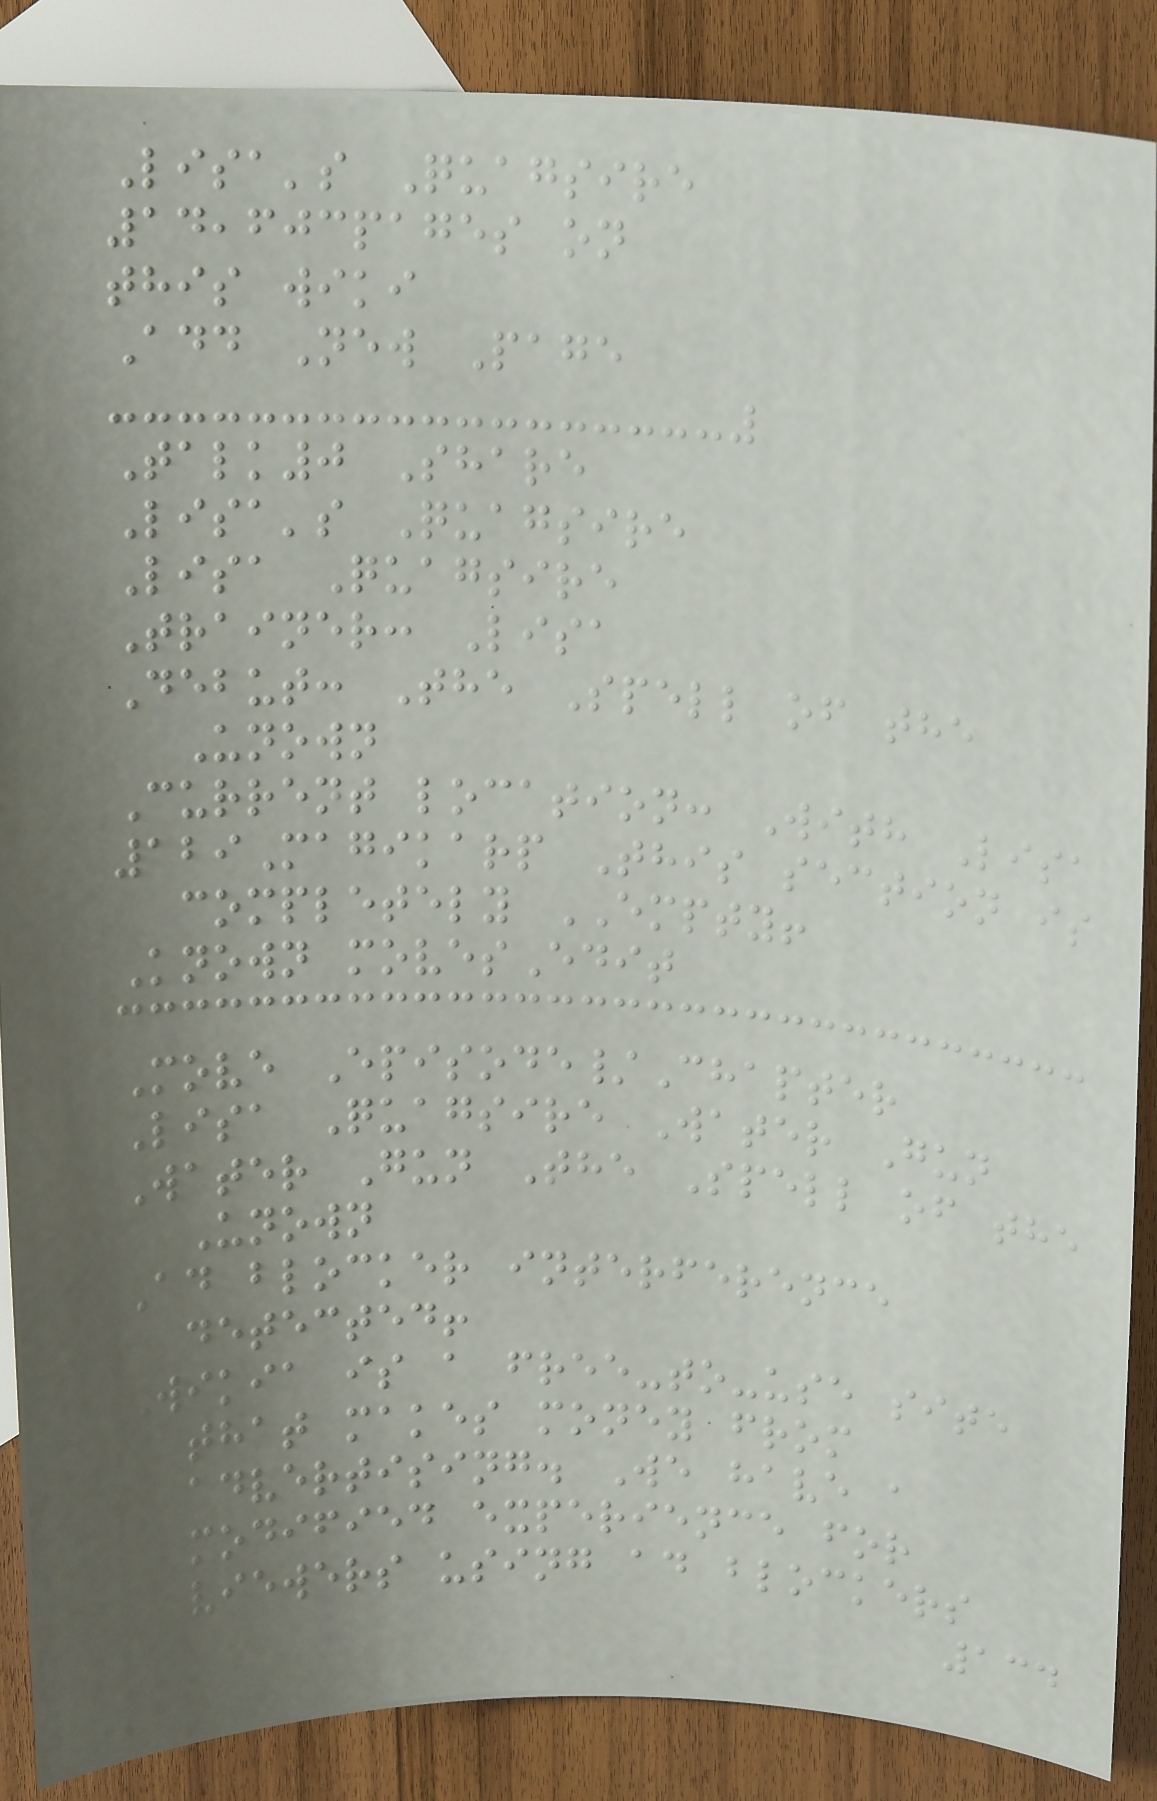Lisa's Quagsire
14,603pages on
this wiki
Add New Page
Talk0 Share
Lisa's Quagsire
Lisa Quagsire
Trainer: Lisa
Debut: The Spell of the
Unown
Current location: With Lisa
129Magikarp This section is
completely EMPTY!
Known movesEdit
Move Episode/Chapter
Lisa Quagsire Water Gun
Water Gun The Spell of the
Unown
Ad blocker interference
detected!
Wikia is a free-to-use site
that makes money from
advertising. We have a
modified experience for
viewers using ad blockers
134
